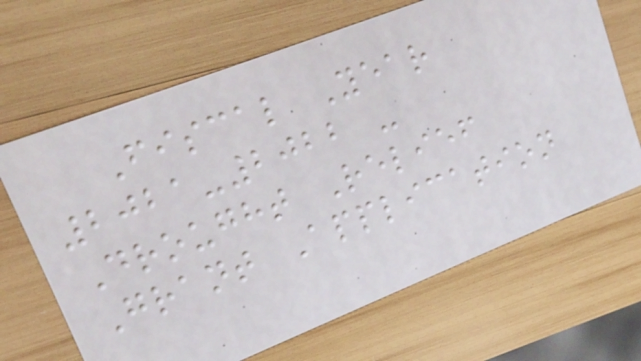Fiscal Year
2021-2022 -
Drought Relief
Grant Application
